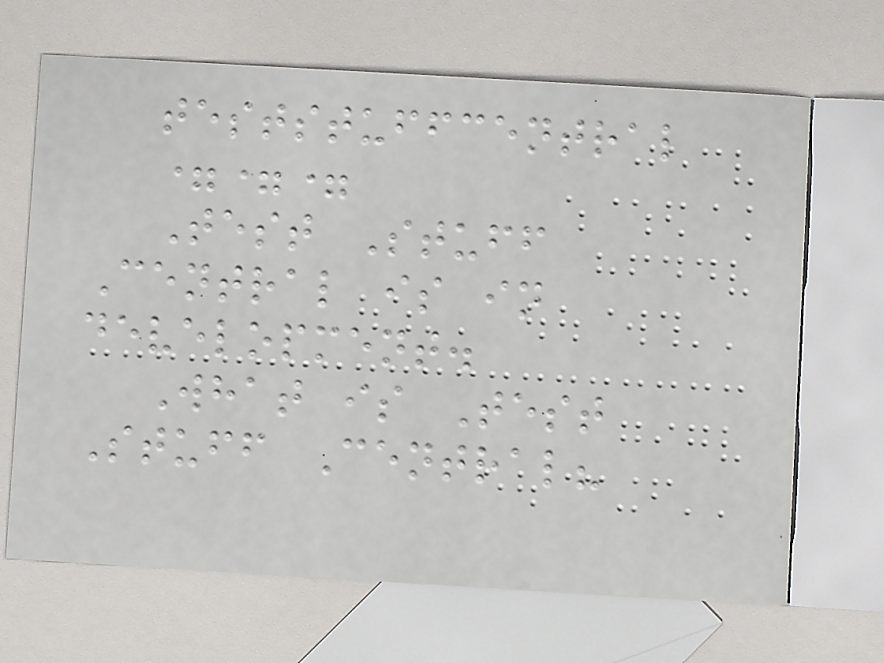teststuffcentral
===
Test Stuff
Central is in
development.
What is Test
Stuff Central?
